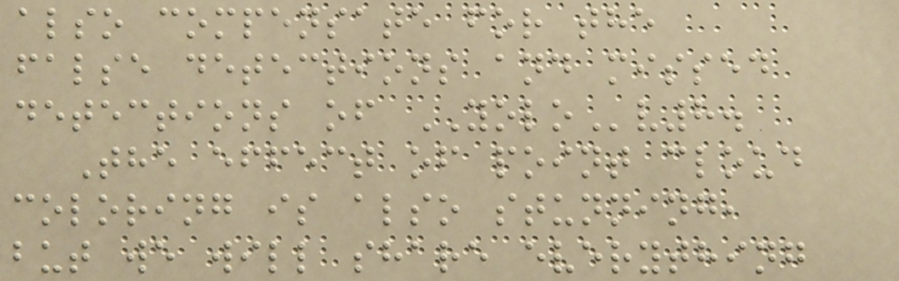also compensate for the
false detections and missed
detections of YOLOv8.
The effect of point cloud
coloring is also stunning,
but we will share everything
